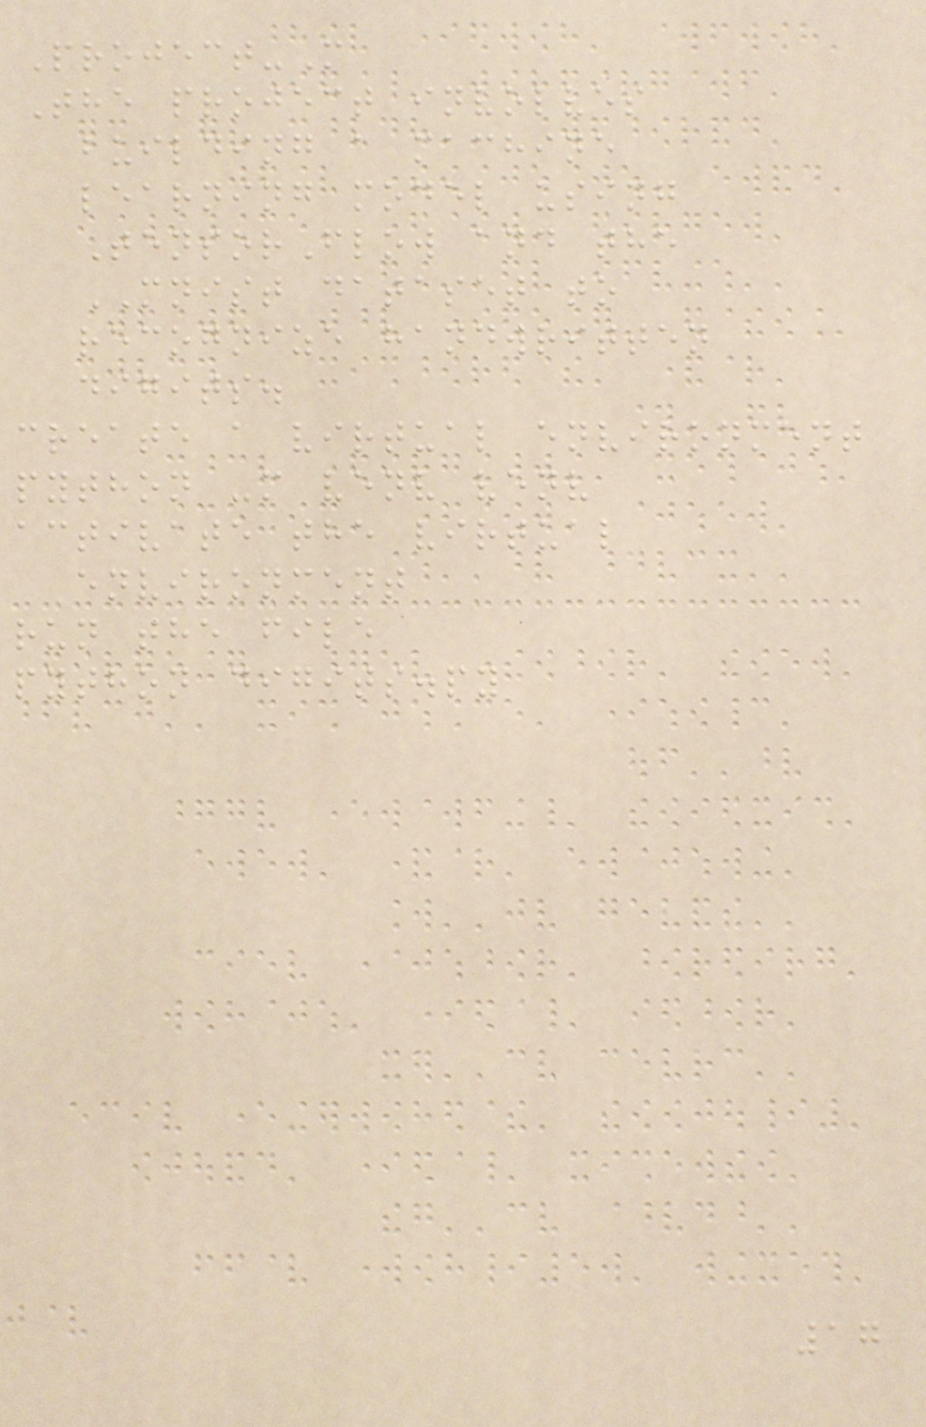Project-M
The project involves
building a machine
learning model using
TensorFlow and the
MNIST dataset to
recognize handwritten
digits.
create a virtual environment
python -m venv venv
activate the virtual
environment
run the file
python digits.py
17
